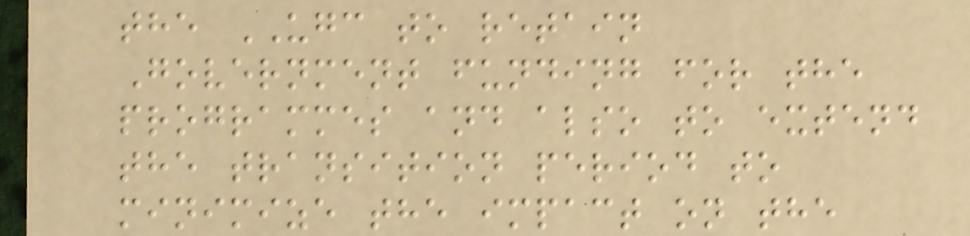the UGC to retain
Government funding for the
programmes and also to extend
the transition period to
minimize the impact on the
